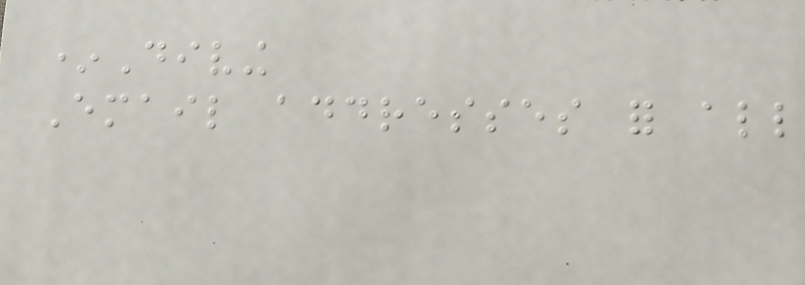*Diving
Email addresses for all
